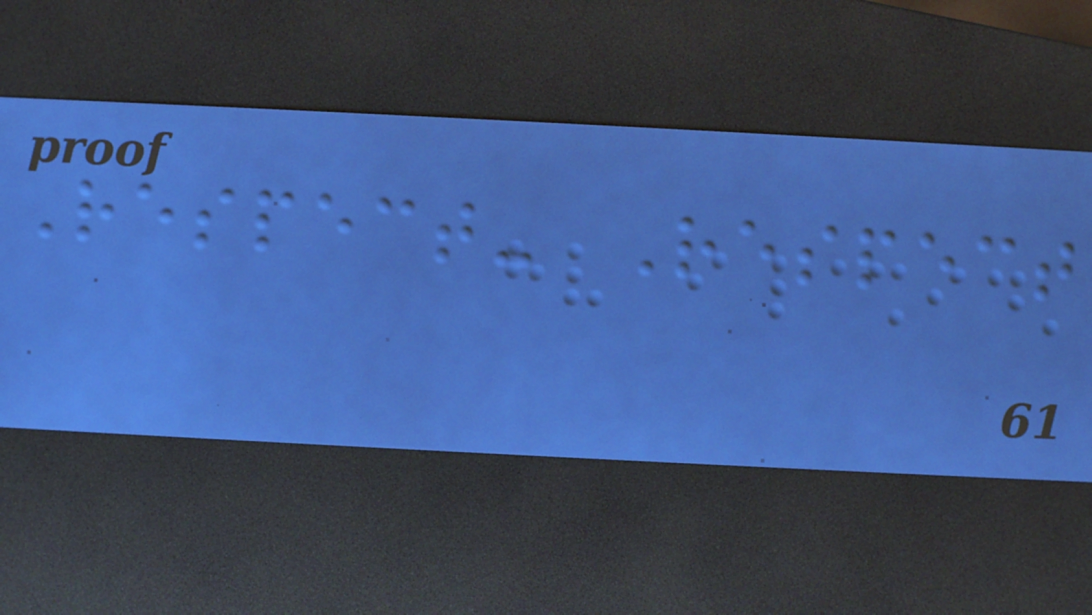Respect- Respect
